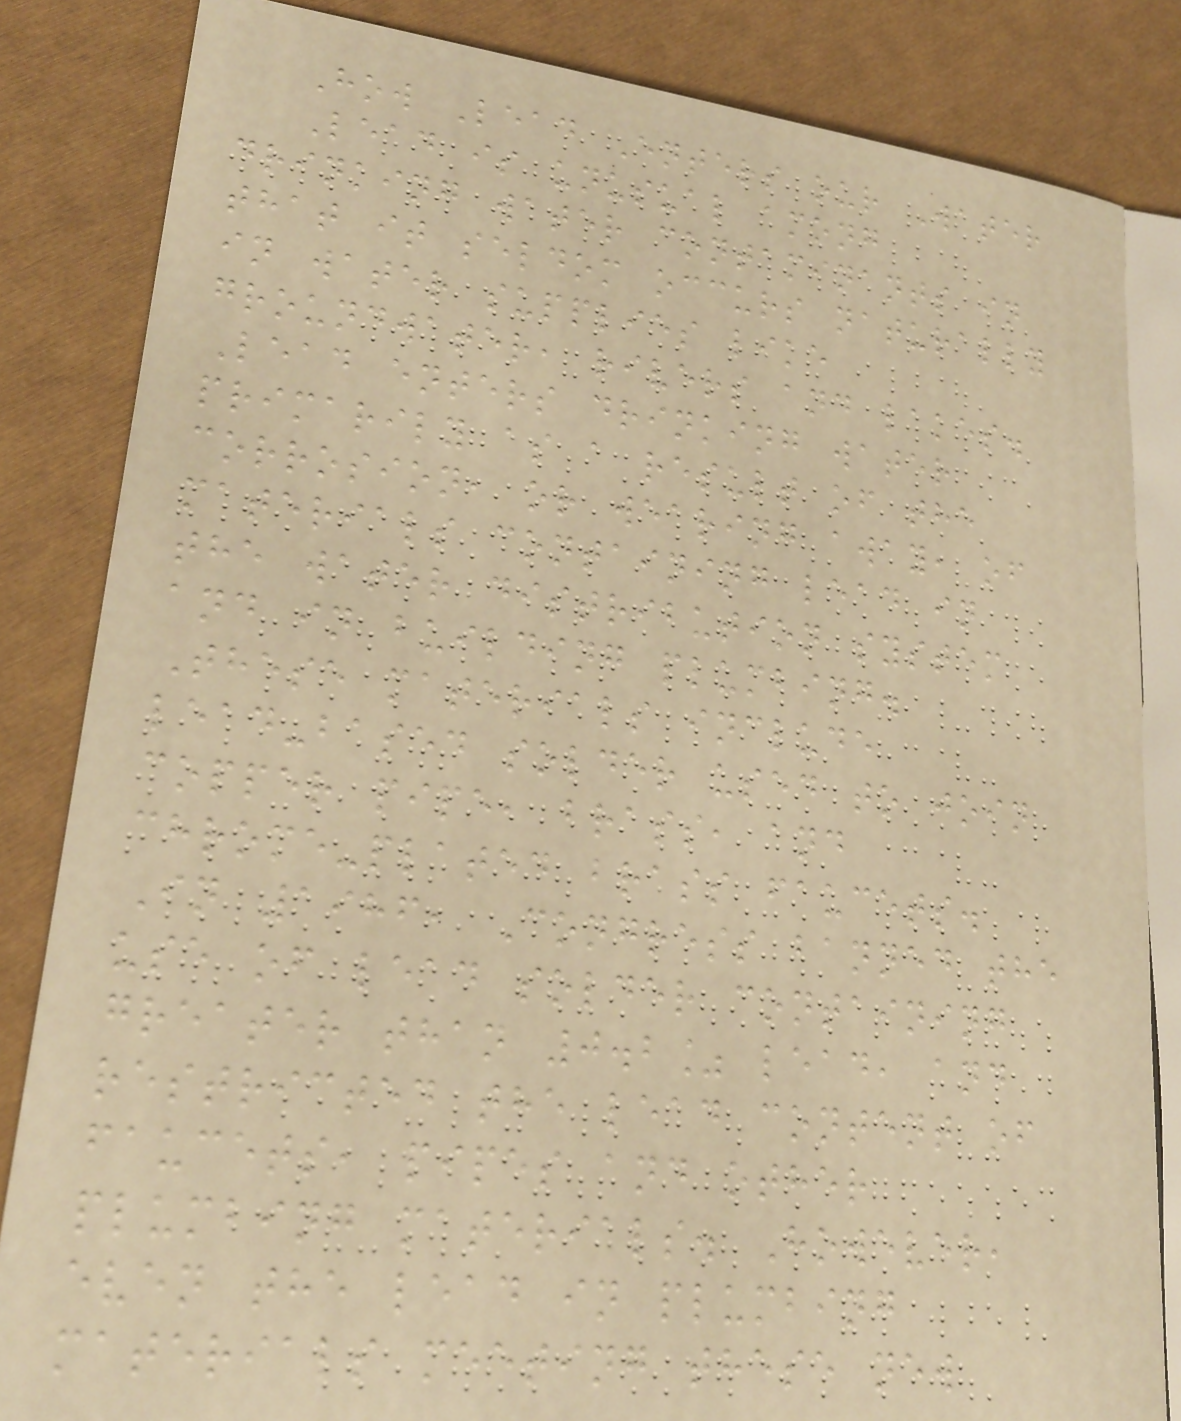How Lead Enters our Water
Lead is unusual among
drinking water contaminants in
that it seldom occurs naturally
in water supplies like
groundwater, rivers and lakes.
Lead enters drinking water
primarily as a result of the
corrosion, or wearing away, of
materials containing lead in
the water distribution system
and in building plumbing.
These materials include
lead-based solder used to join
copper pipe, brass, and
chrome-plated brass faucets.
In 1986, Congress banned the
use of lead solder containing
greater than 0.2% lead, and
restricted the lead content of
faucets, pipes and other
plumbing materials. However,
even the lead in plumbing
materials meeting these new
